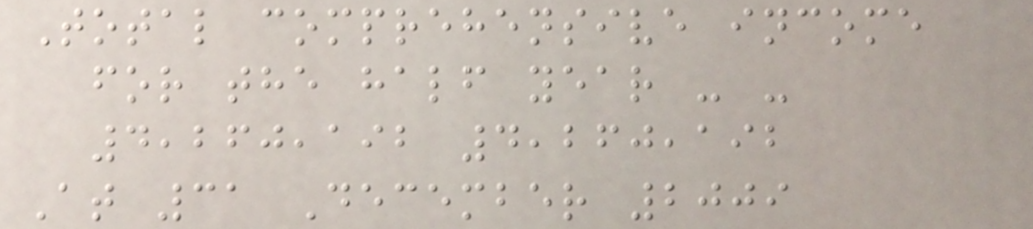Total comprehensive income
for the half year - -
4,260,192 4,260,192
At 31 December 2009
